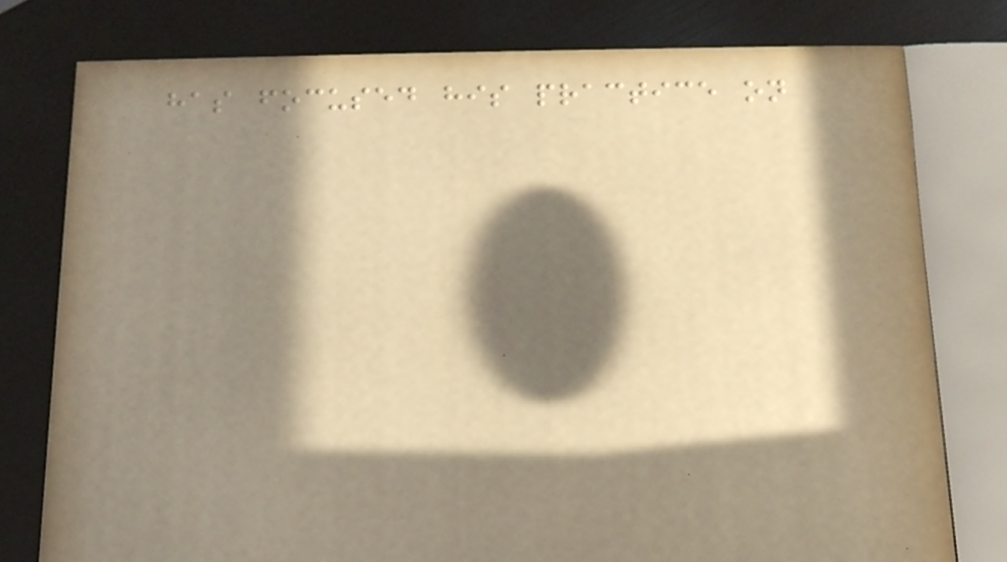has focused his practice on
